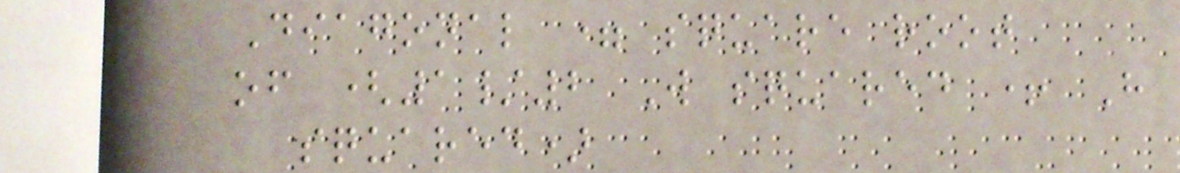Diagonal = square root
of (1/2 W squared + H
squared)
